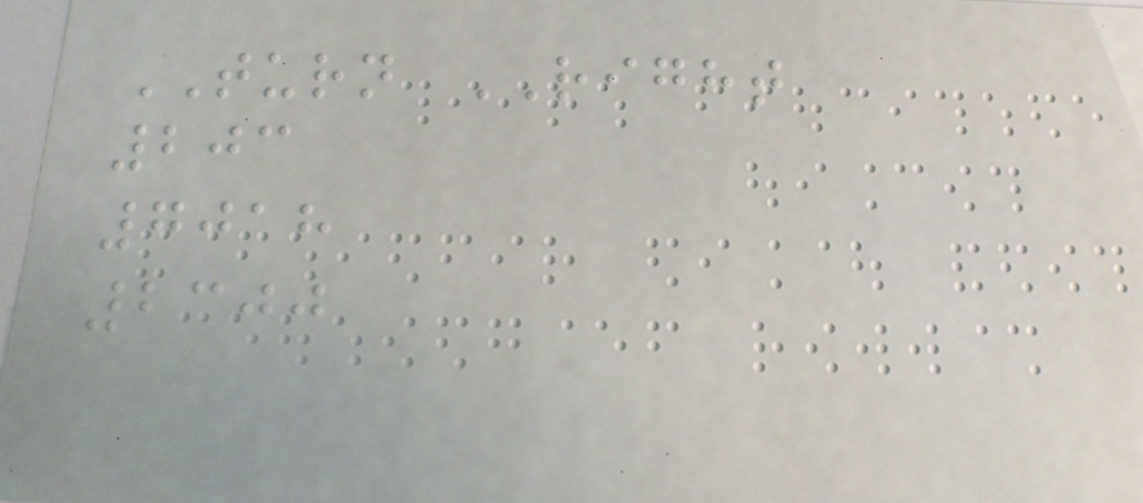TURN RIGHT
203
7018
2300
